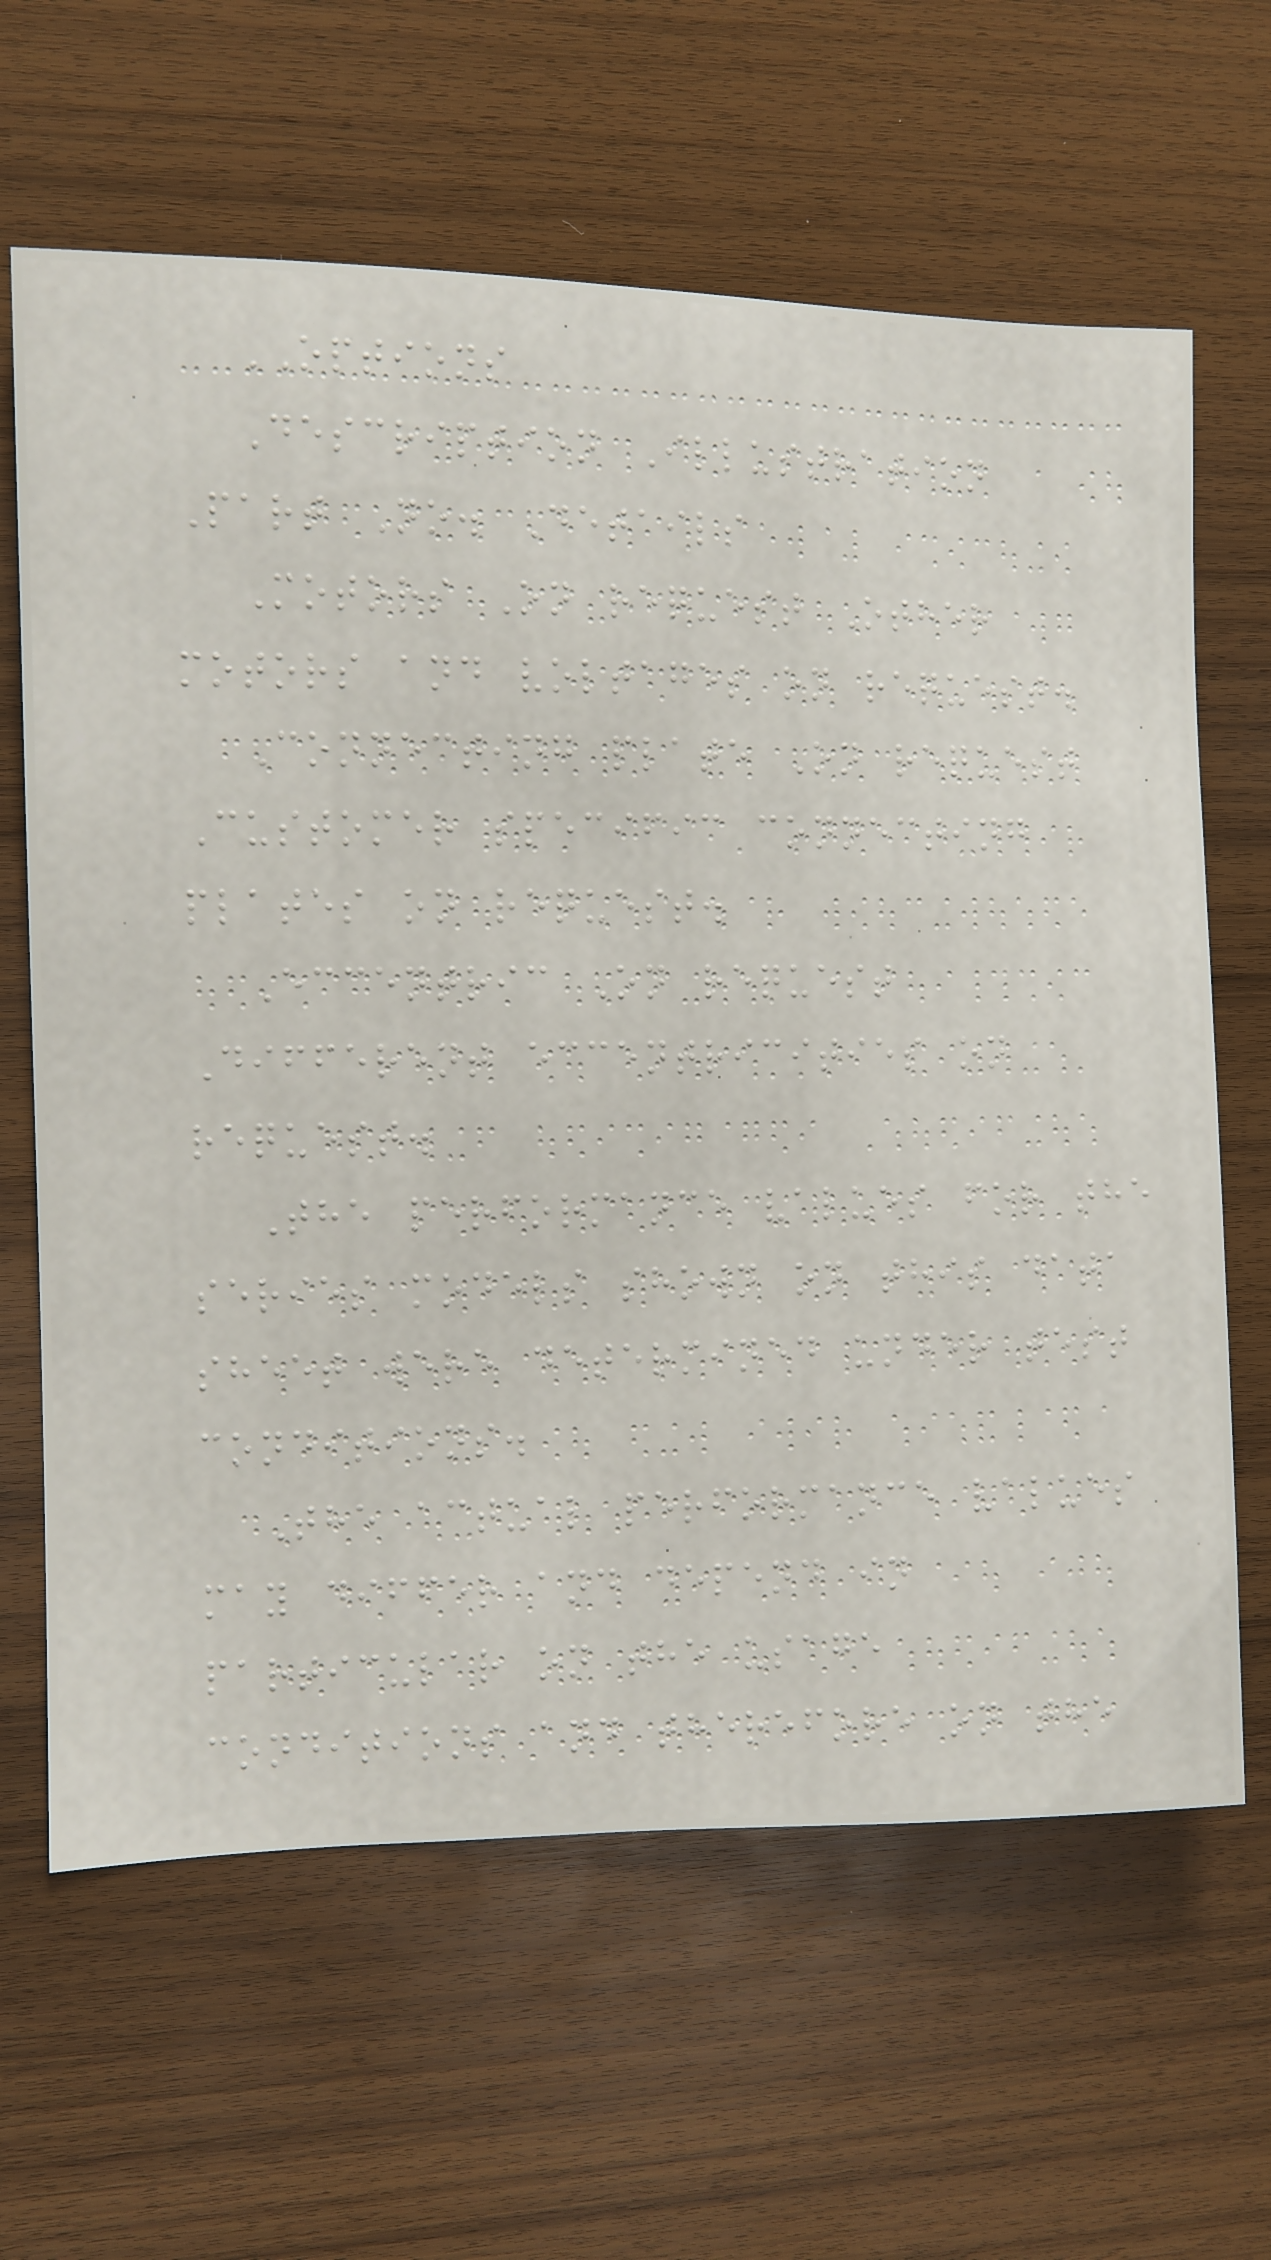OPTIONS
Description Illustration
Part No. Details
Motors On request Other
motors and voltages on request.
Connecting plate On request
Customer specific connecting
plates on request.
Eccentric On request
Different eccentricities on
request.
The performance values for the
series models shown on this data
sheet were determined under test
conditions.
The actual performance values
may differ and depend in
particular on the usage
conditions and therefore on the
